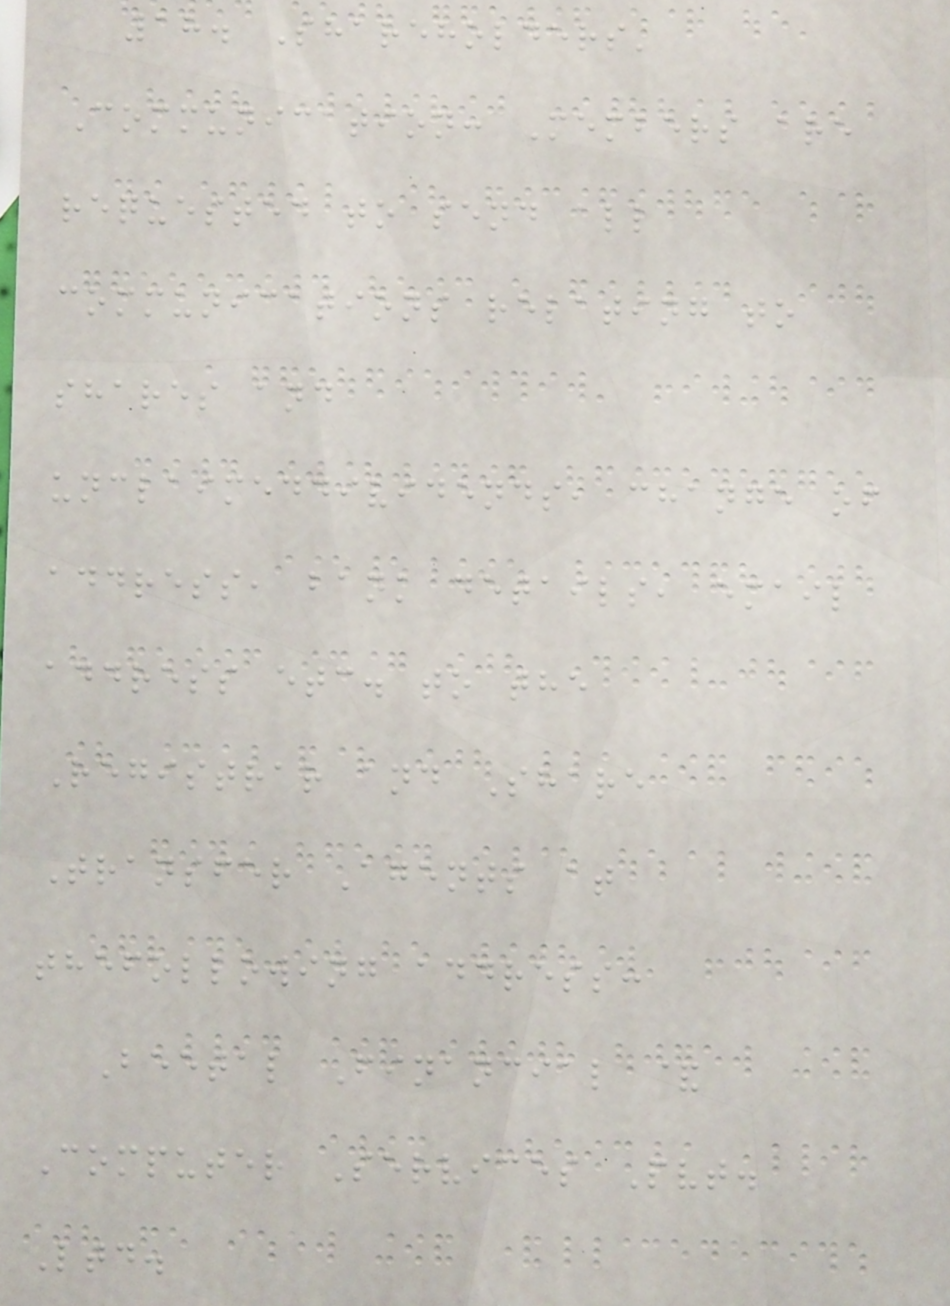18. Shareholders'
Communication: Members are
requested to send all
communications relating to
shares and
unclaimeddividends, change of
address, bank details, email
address etc. to the
Registrar and Share
Transfer Agents at
thefollowing address:
Beetal Financial &
Computer Services Pvt.
Ltd.
